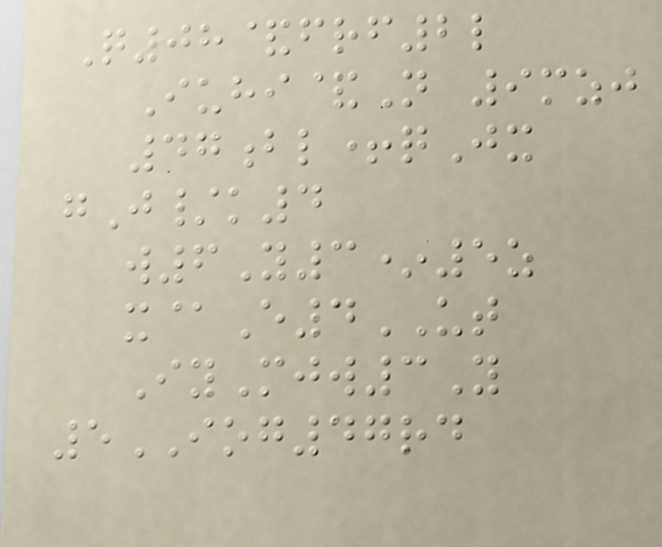Q08&frf2l
Iuhi&N 9mzj
47bl+qJx
gJ/k4
w6Y3*5z
x@E4UT
IyMjw3Y
5IOG47rd
